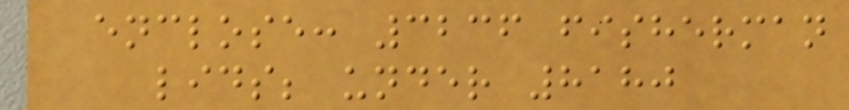enclose: 3236 fisherman
lids; under 8180
